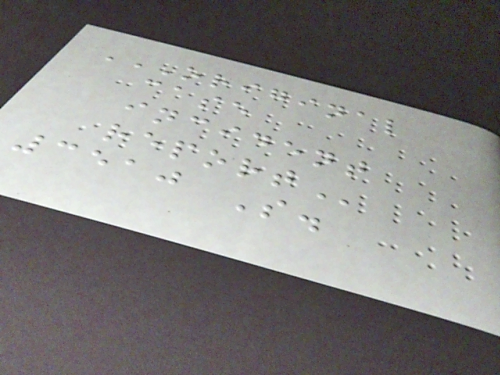ORIGINAL
CASE
INCIDENT
REPORT
3510 S.
